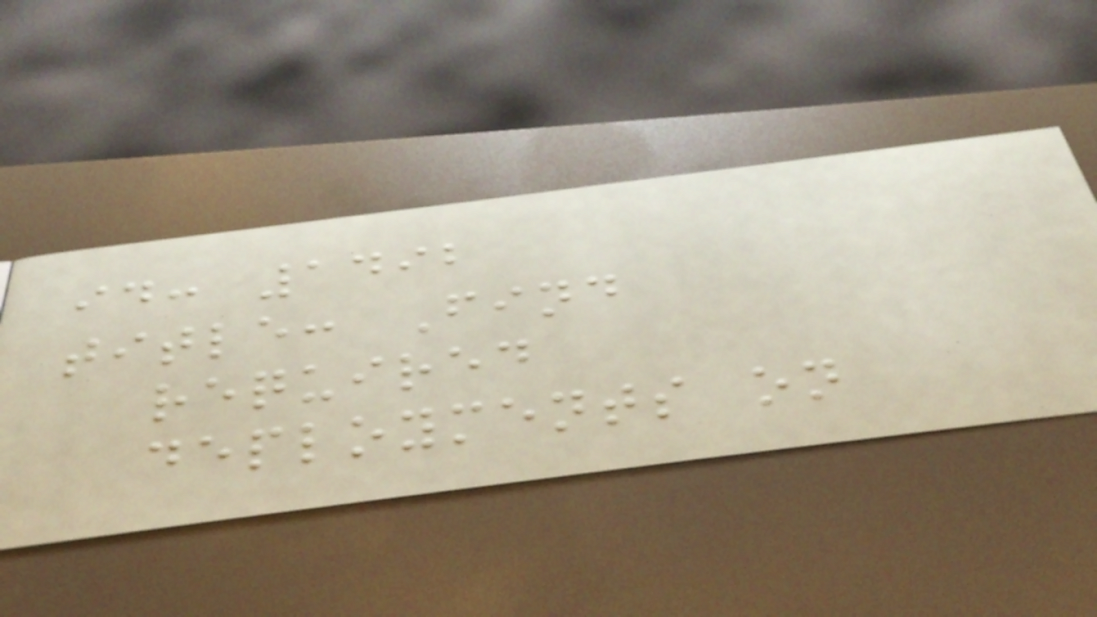id: 1492
title: Find
required
deployments on
